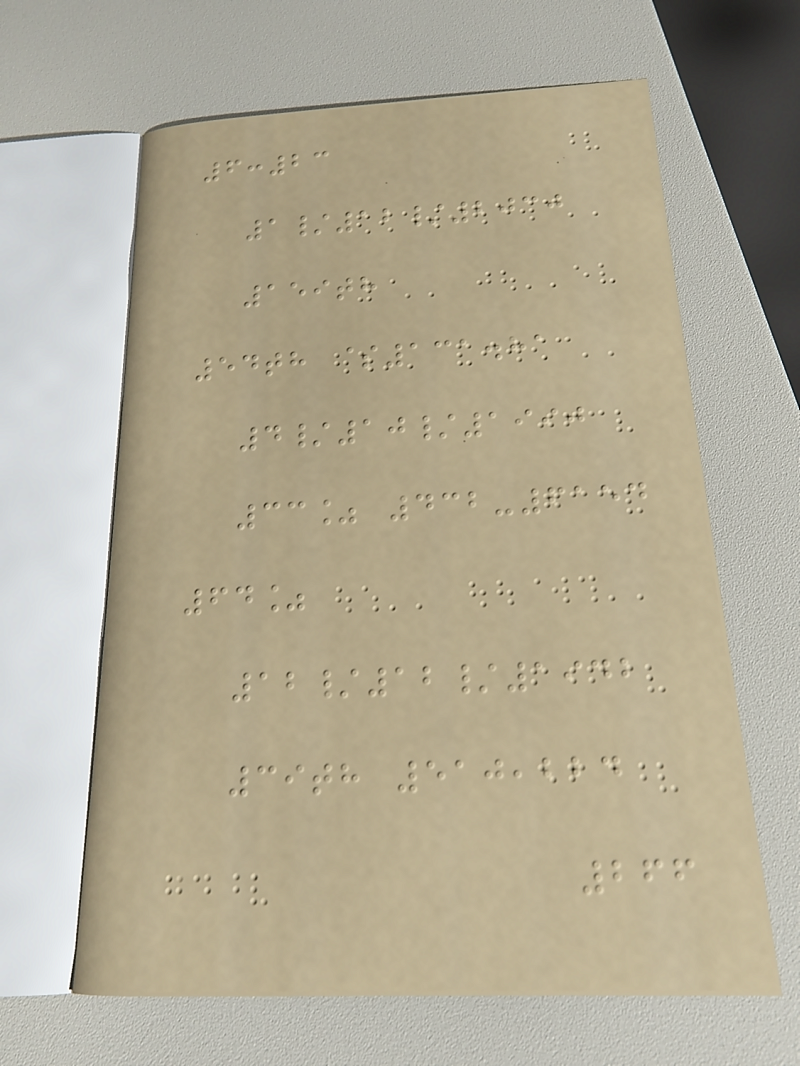6:23
1/12/2030
159th
54th $131.81
4/10/1990
33% 432-6154
64%
12/12/1942
39th 510,224
266
